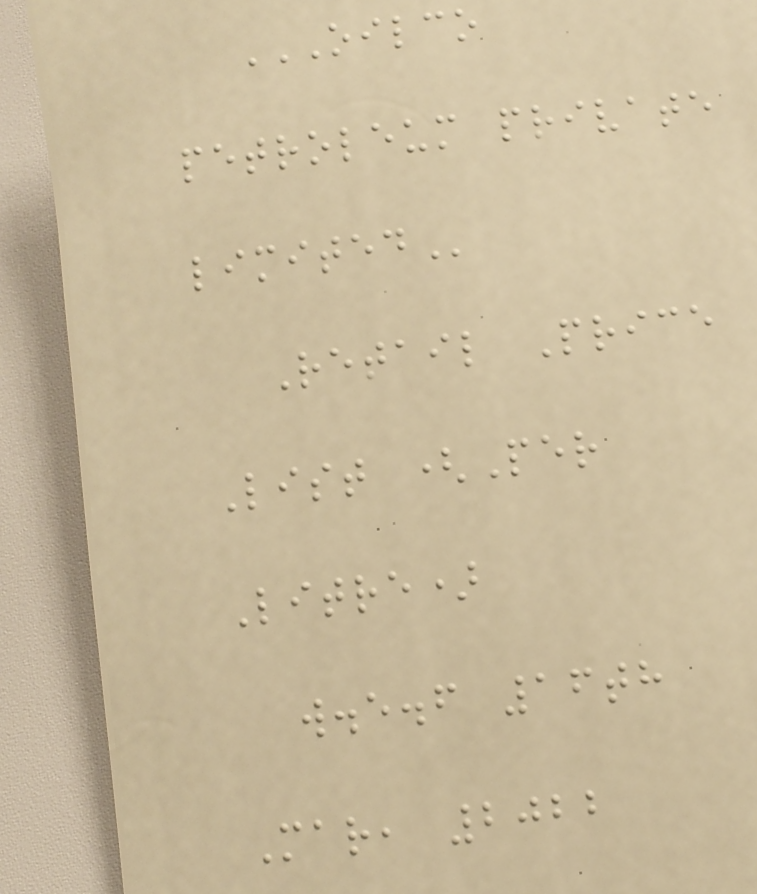OILCO
PETROLEUM PRIVATE
LIMITED
Retail Price
List (Per
Litre)
w.e.f 16th
Mar, 2022
